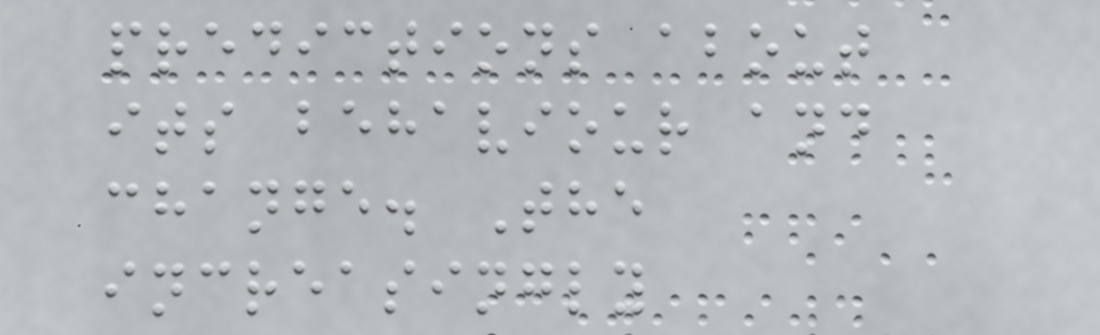predictions about
its behaviour and
change. The
increasingly
